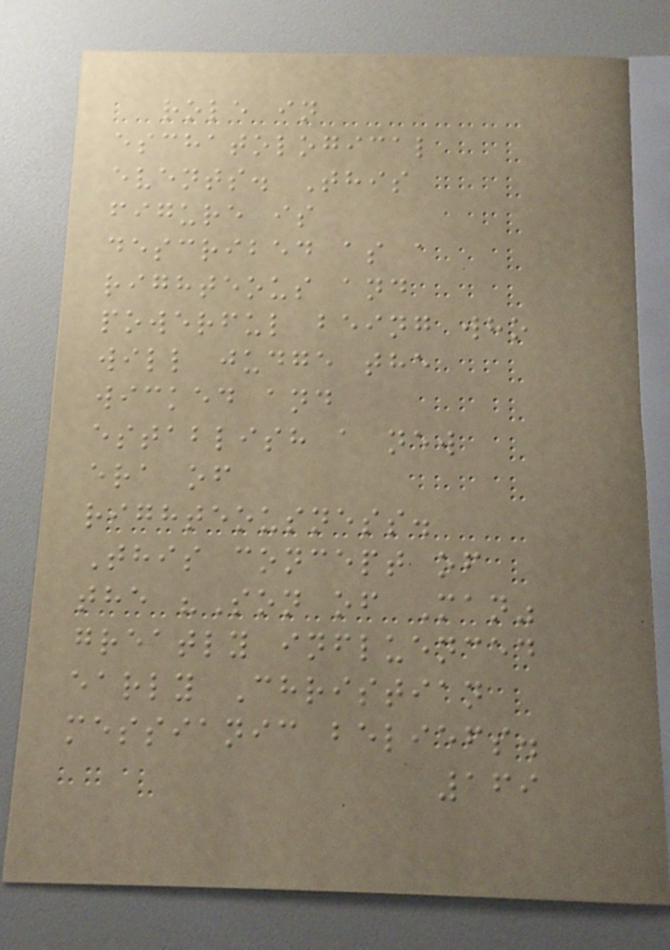role in
eschatological
events. This
figure is
described as a
righteous and
powerful being who
will judge the
wicked and
establish a new
era of
righteousness.
This concept of
the "Son of Man"
greatly influenced
early Christian
messianic beliefs.
169
